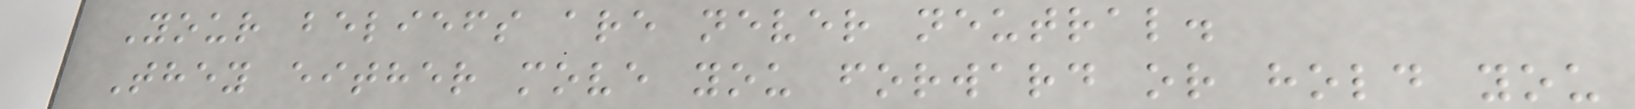Your beliefs are never neutral.
They either move you forward or hold you
